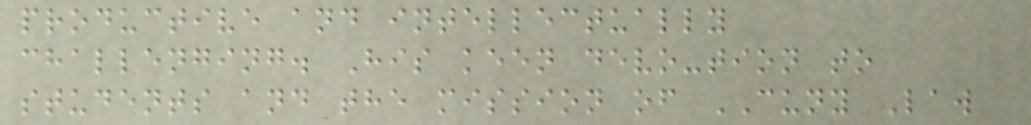productive and intellectually
challenging. His keen devo-tion to
students and the mission of CUNY Law
